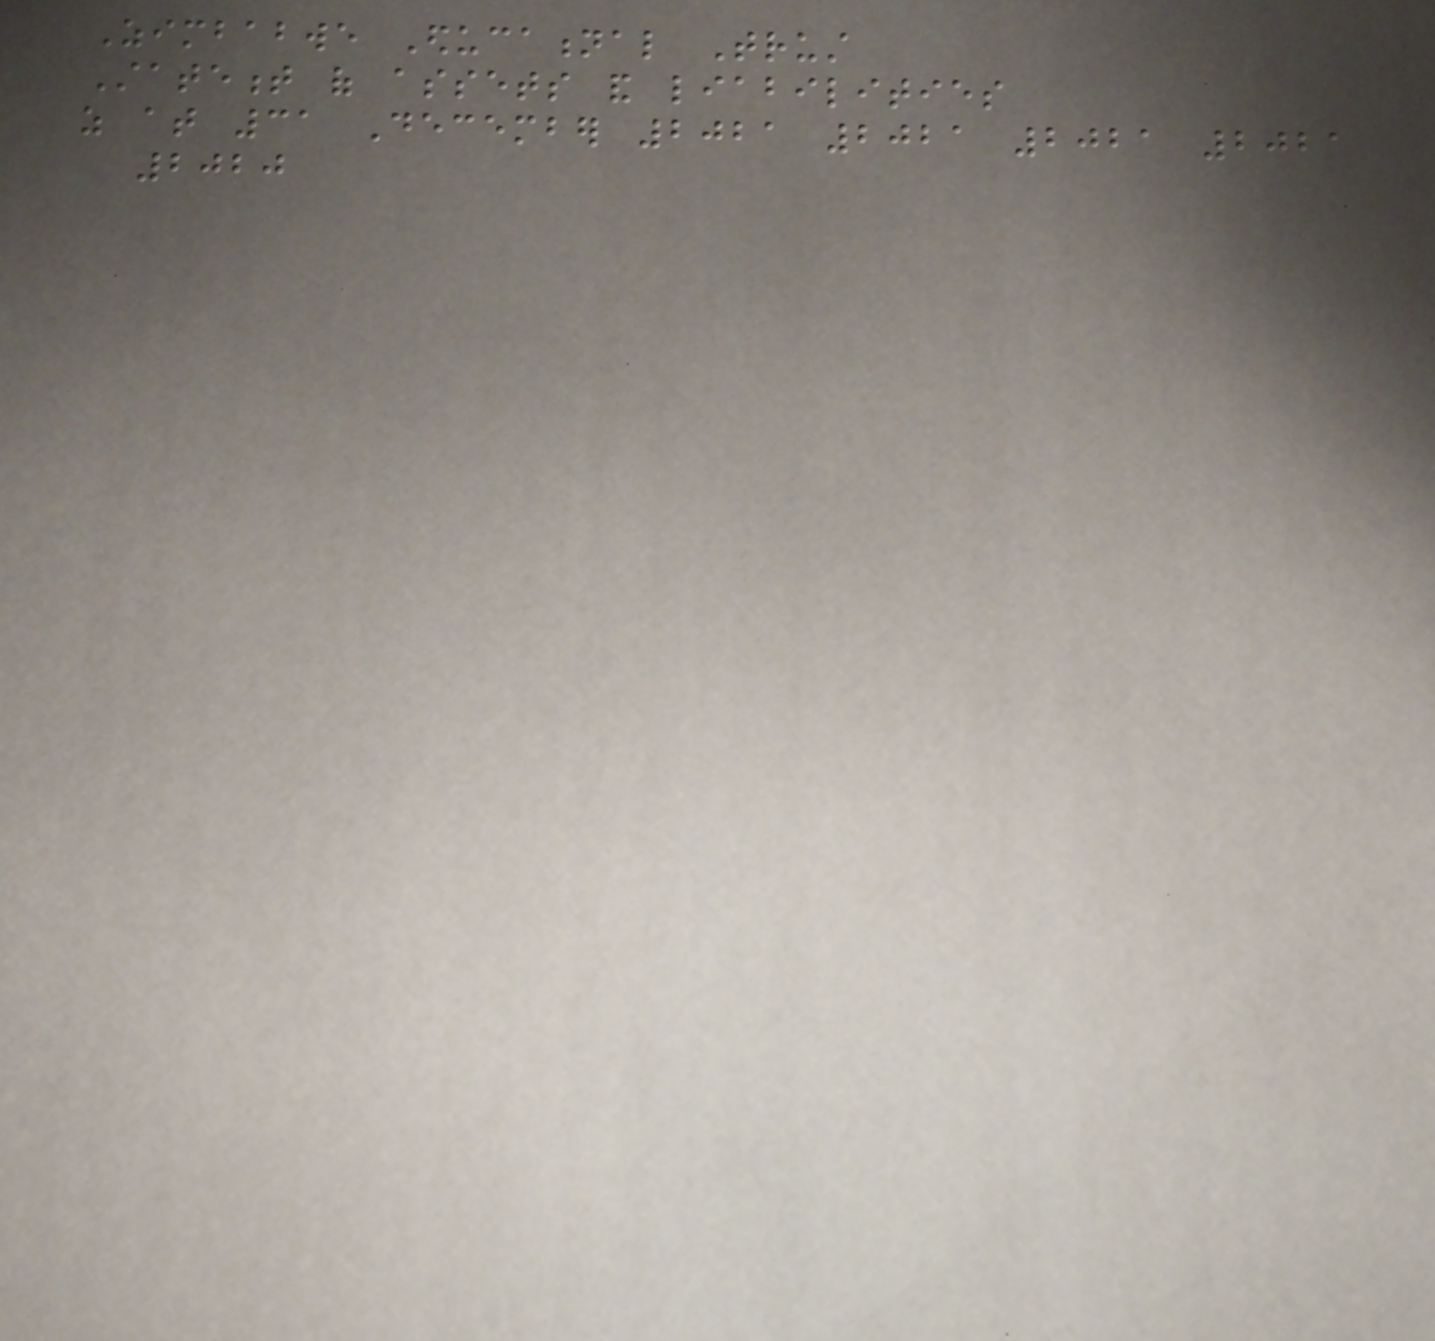Zimbabwe Educational Trust
Statement of assets and liabilities
as at 31 December 2021 2021 2021 2021
2020
